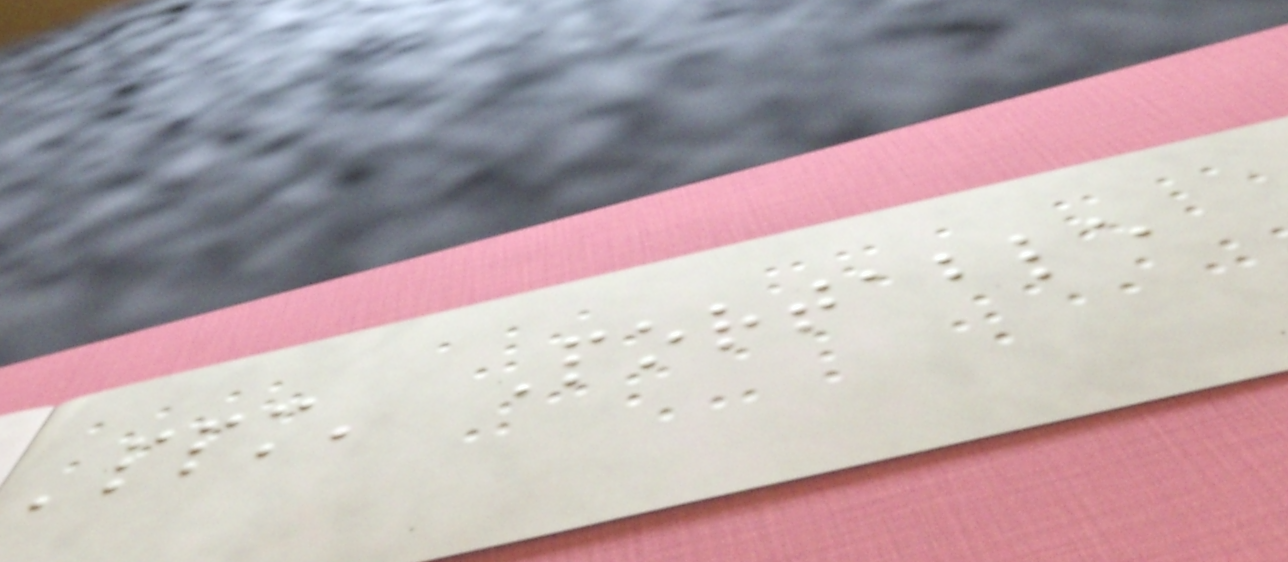'ppm' Portable
